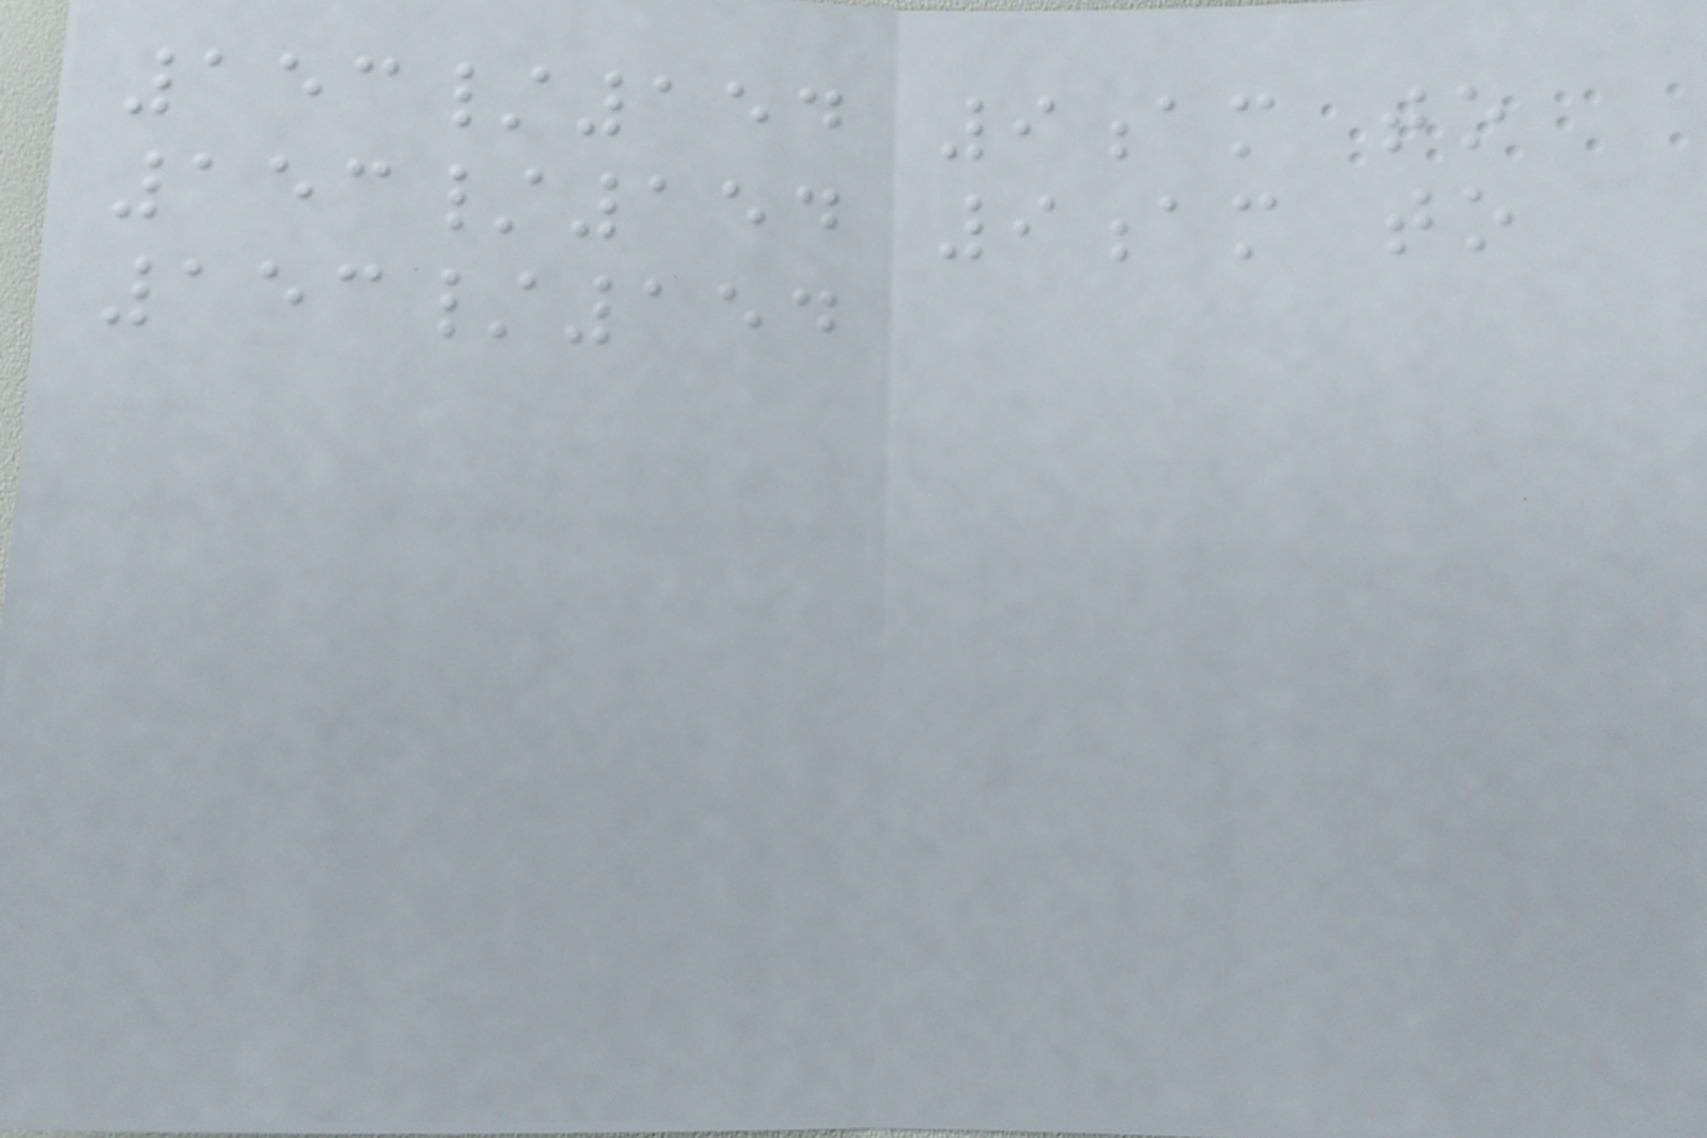153/154 9am to
153/154 9am to
153/154
